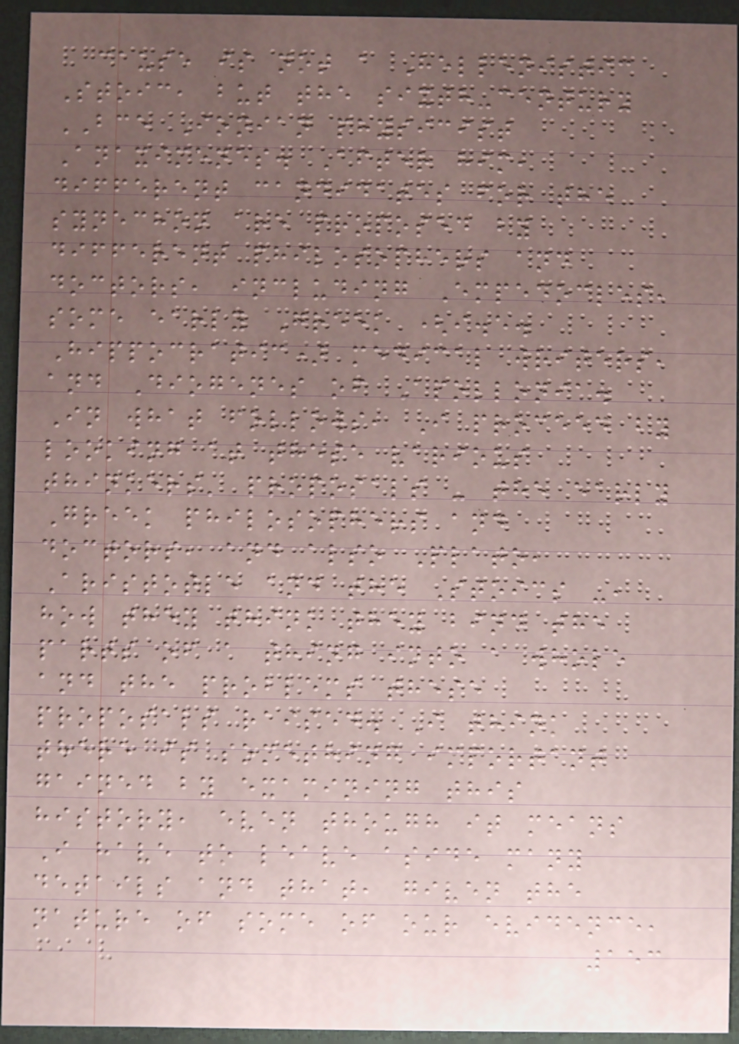cause is not a Hellenistic
Stoic, but the sixth-century
BCE Ionian physicist
Anaximenes. After him,
different candidates for the
synechon are proposed by
different philosophers and
doctors, including Empedocles,
some early Greek (i.e.
Hippocratic) medical writers,
and Diogenes of Apollonia.
In what follows, I proceed by
looking at these various
thinkers' proposals - the early
Greek philosophers and
doctors, and also Plato,
Aristotle and the Stoics -,
how they think they bind the
parts of a thing into a whole
and the problems these
proposals raised. I think
there is something important
gained by examining this
history, even though it means
I have to leave aside many
details and that, given the
nature of some of our evidence,
153
